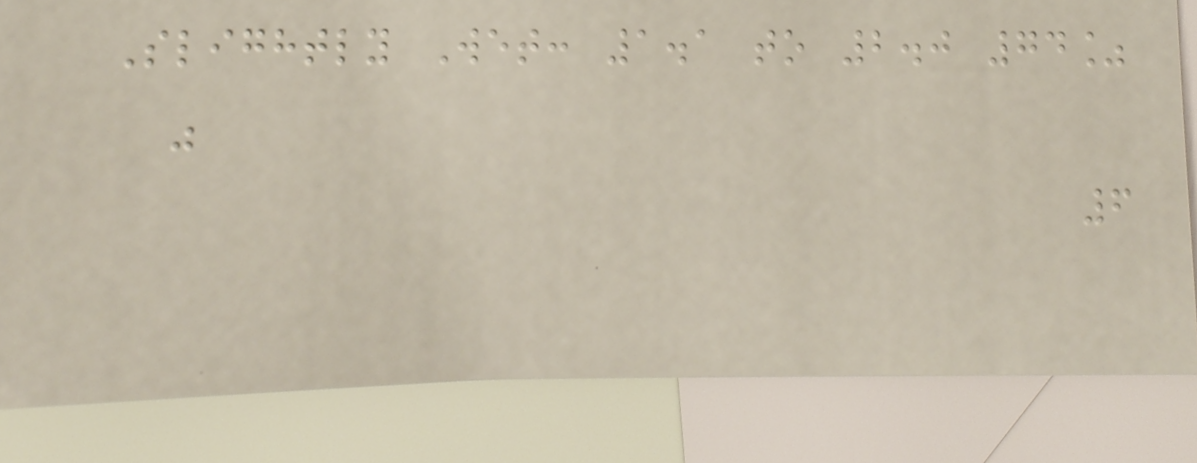Slightly Wet: 1.1 to 2.0 74%
"
6
